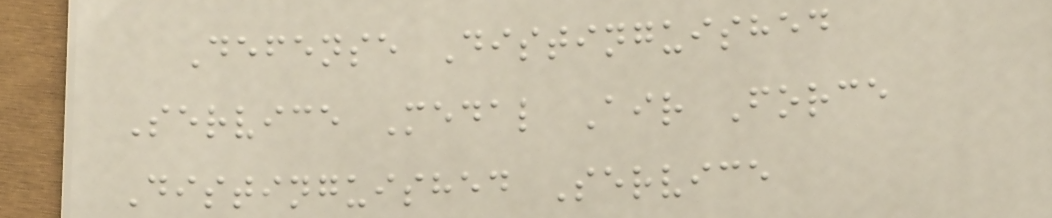Defense Distinguished
Service Medal Air Force
Distinguished Service
